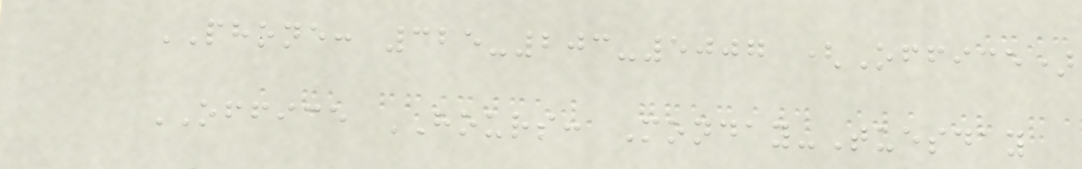PHONE: 325-203-5007 (Office)
OFFICE HOURS: Monday-Tuesday
